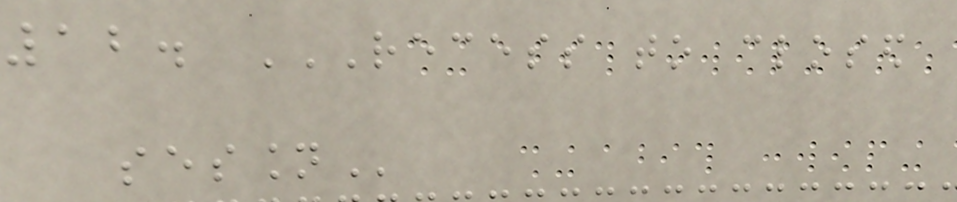12. RECESS TO CLOSED
SESSION
